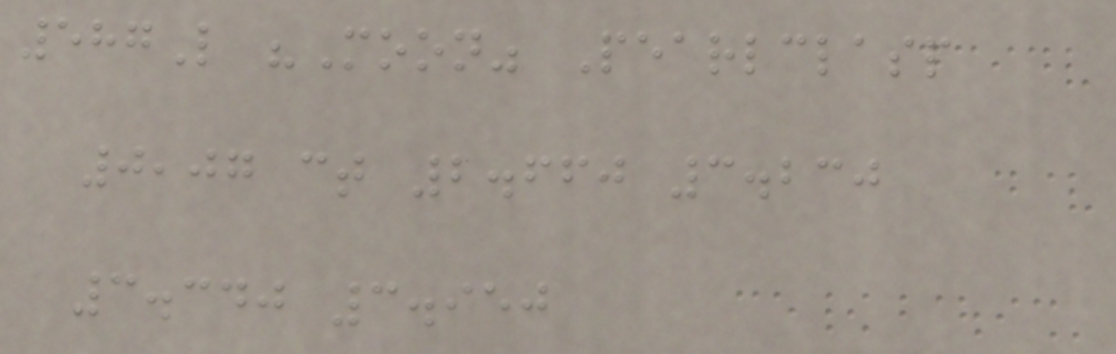587L "Moon" Pearlclasp
0,07 ct 2.660 3.230
3.340 3.950
